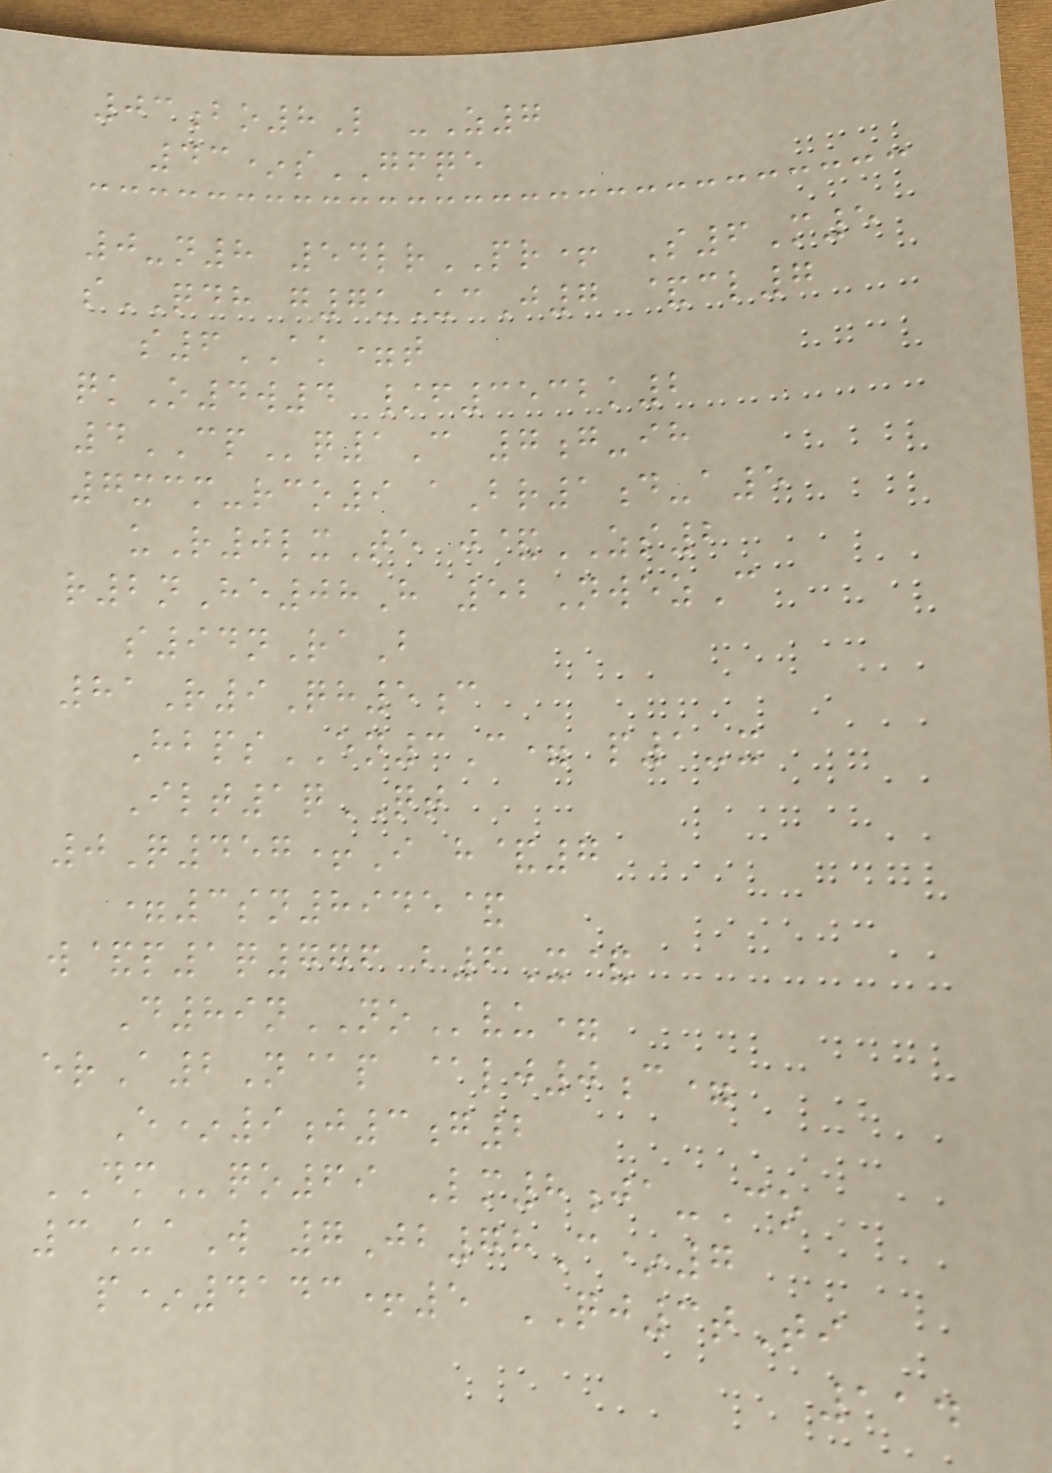03bo8L -Z7
43*sGFQE
0-n8 54lrPR+ S6M5
sQDH g7uUcJ7 &cl7
s6AK=t
qkO4w4 /f3532k2
4CPq1C 7g-ih
7xcm-rco9 aBr1d-a5
uR0lxTe j&ZS2
r2nHe08H 52NwezC
s94nRaB
81R9Qh5c
HbpsEN3C= p1-x
Ilt1qQT
0Q457+I h&7
=3sn8945&
w&p1q776 b6X&
D89nNOvu=
erA2N@p @lj0c=
E*9j3g2
DMqo69 Lm8ja-Co
3UaW 7Jb78C*7
p*4143+5 QJ3tTi
114
